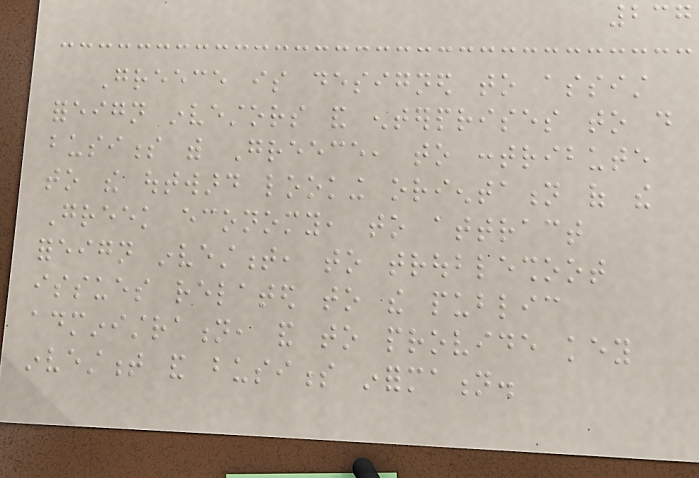237
Greece is designed to assist
foreign investors and enterprises to do
business with Greece, to contribute
to the outward looking orientation of the
Greek economy, to attract
foreign investment, to troubleshoot
issues related to the public
administration, and to provide key
investment and business information.
